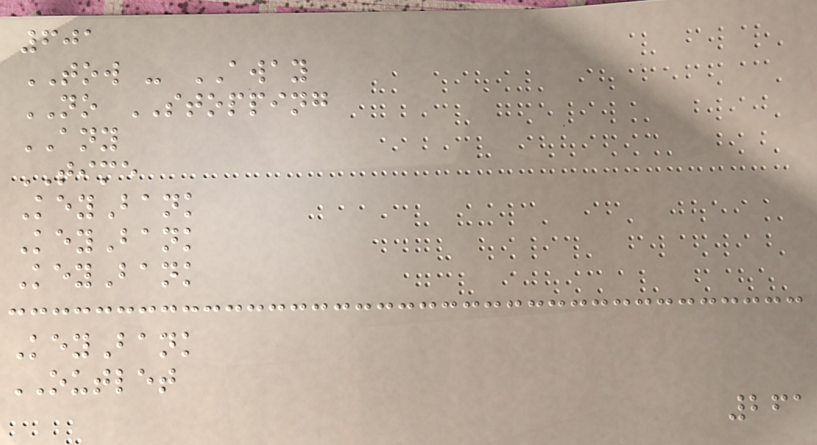601
TOW - AWAY
NO STOPPING
ANY
TIME
KeyBank
KeyBank
KeyBank
KeyBank
OUTLET
261
